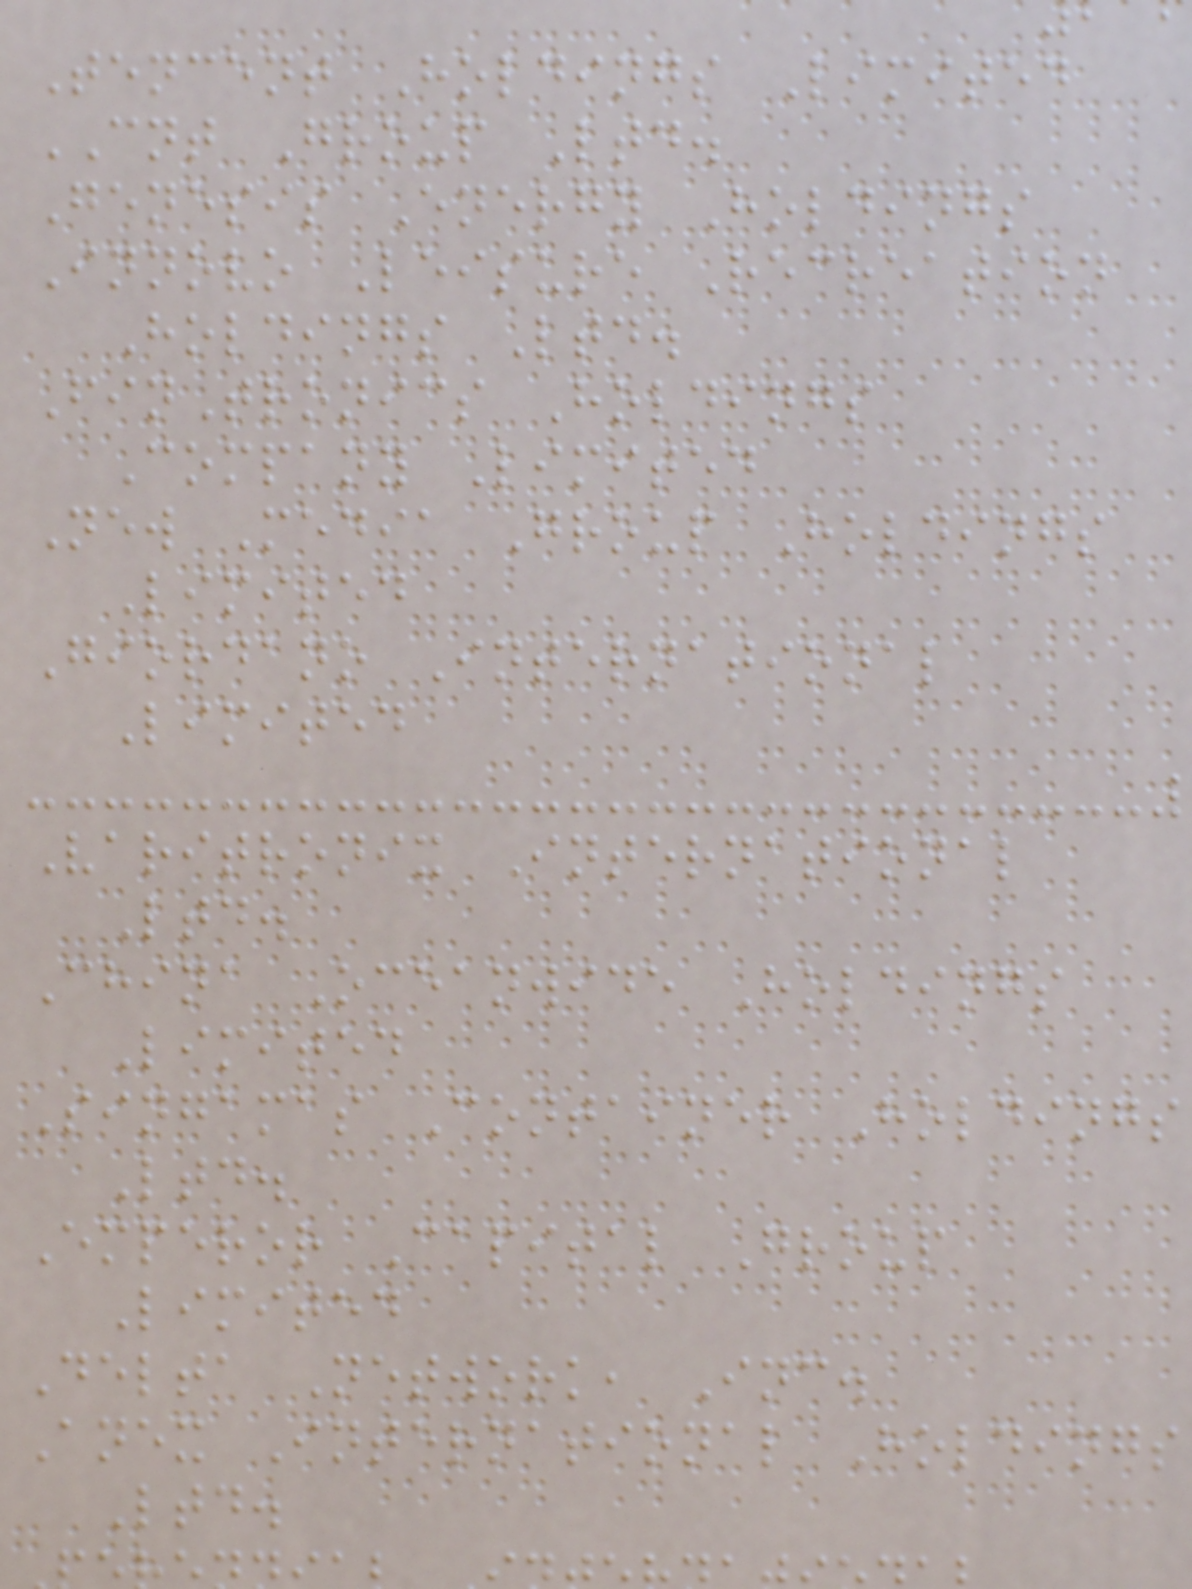Tencent Holdings Limited
CNT Group Ltd.
Genesis Energy Holdings
Innovo Leisure Recreation
Holdings Ltd.
FinTronics Holdings
Company Limited
New Media Group Holdings
Limited
Giordano International
Limited
Varitronix International
Ltd.
China Oceanwide Holdings
Limited
Singamas Container Holdings
Ltd.
Emperor Capital Group
Limited
Delta Network, Inc.
Anex International Holdings
Ltd.
